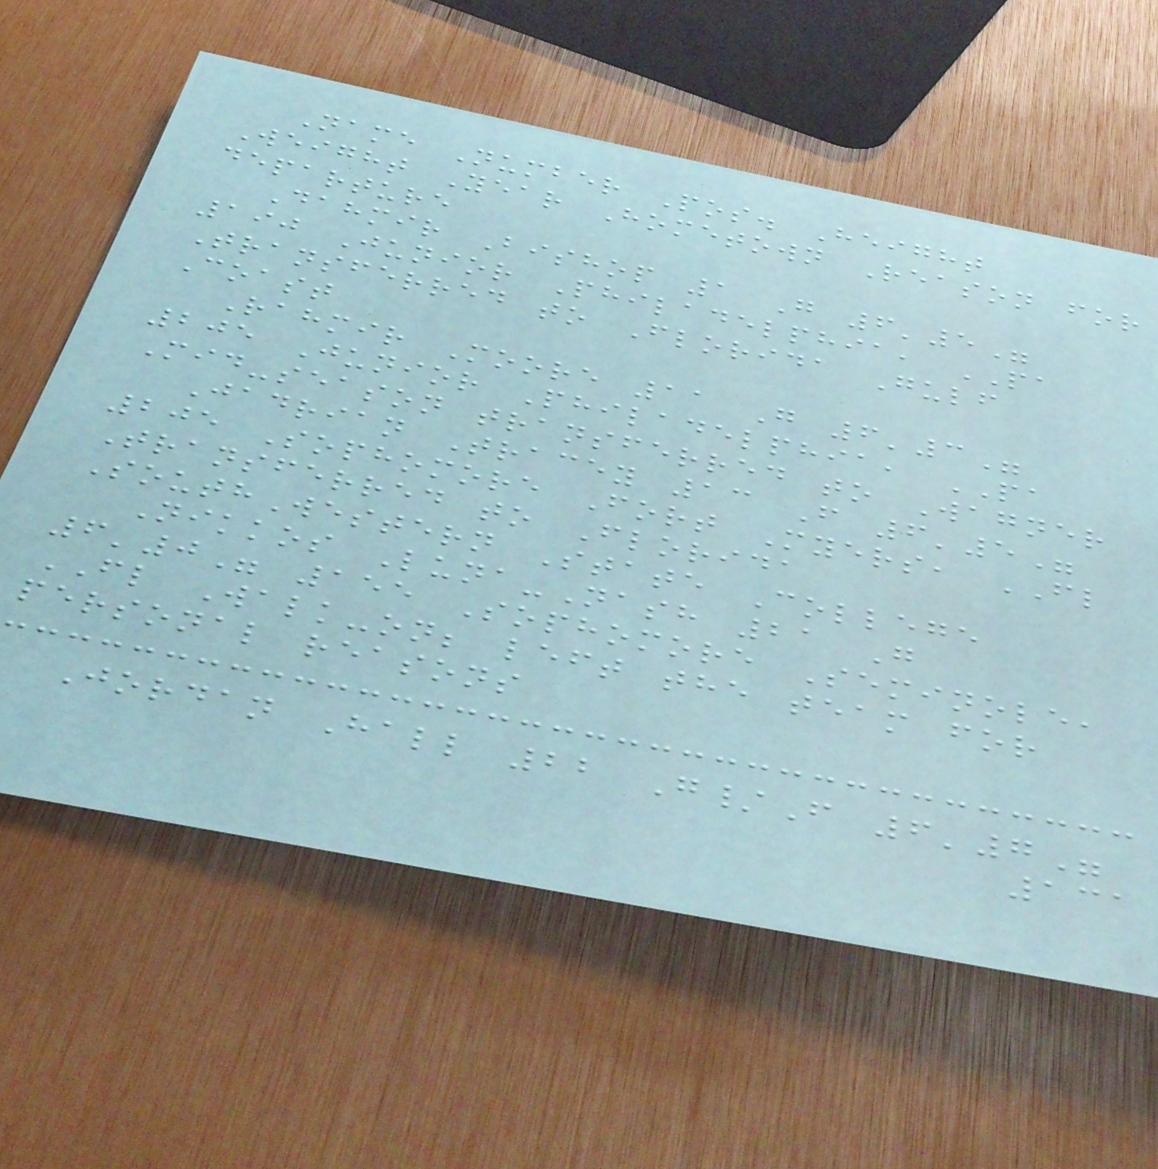Name Number Pos. Height
Weight Year Hometown Reason for
departure
Dahmir Bishop 1 G 6'5"
190 Junior Philadelphia, PA
Transferred to Florida Gulf
Coast
Rahmir Moore 11 G 6'3"
205 Junior Philadelphia, PA
Mid-season transferred to Wagner
Jadrian Tracey 13 F 6'5"
205 Sophomore Fort Myers, FL
Transferred to Florida
SouthWestern State College
Nikkos Luna-Nash 21 G
6'0" 155 Sophomore Seminole,
FL Walk-on; left the team for
personal reasons
Jordan Hall 22 G/F 6'7"
131
